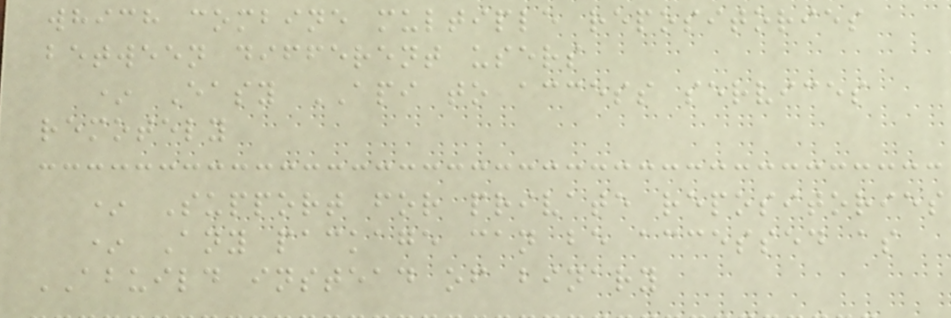which combine multiple repositories
between different users
* Easy API to access services
remotely
* Support for private repositories
* Any package can be accessed as
ABUILD instead of binary
